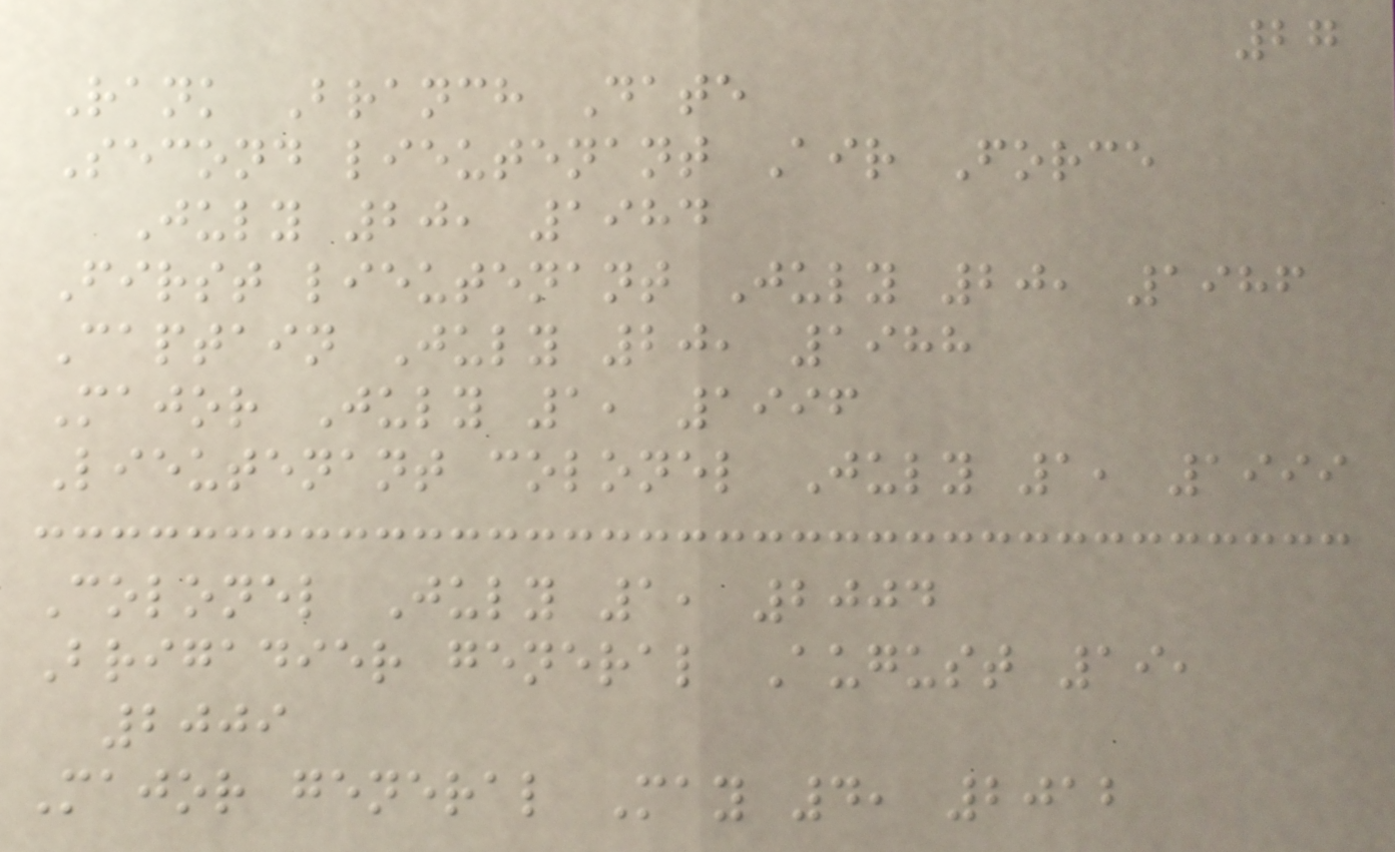27
Rank Branch Date
Second lieutenant Air Force
July 20, 1984
First lieutenant July 20, 1986
Captain July 20, 1988
Major July 1, 1996
Lieutenant colonel July 1, 1999
Colonel July 1, 2004
Brigadier general August 19,
2009
Major general May 4, 2012
